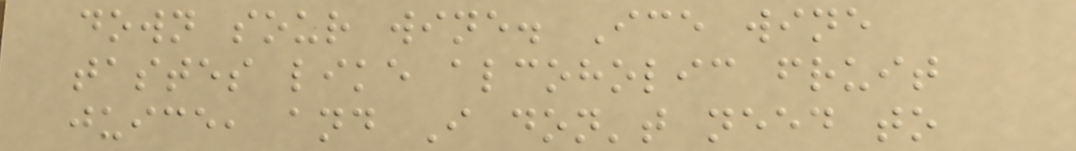down sour wine. Ice wine
tastes like alcoholic fruit
juice, and I don't need to
